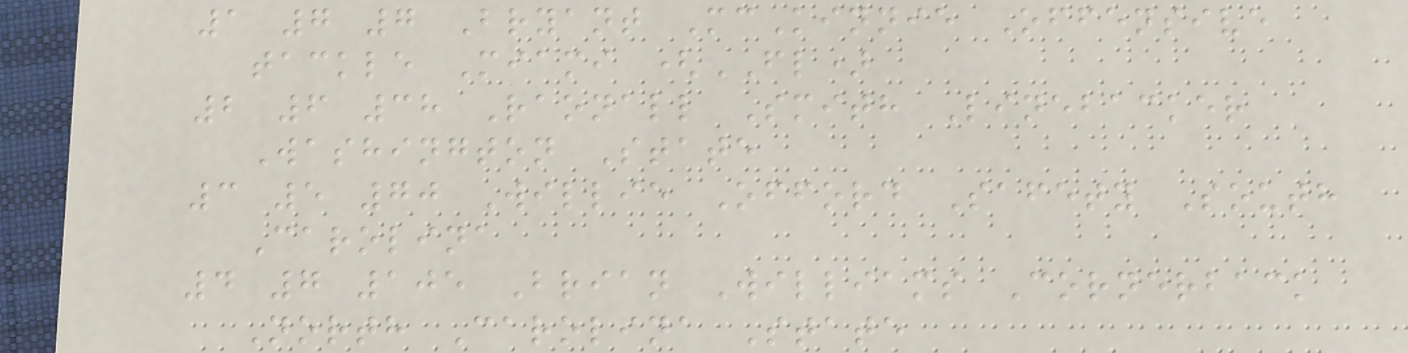1 7 7 Bryant McKinnie Offensive
tackle Miami (FL)
2 6 38 Raonall Smith Linebacker
Washington State
3 5 70 Willie Offord Safety South
Carolina
4 7 105 Brian Williams Cornerback
North Carolina State
